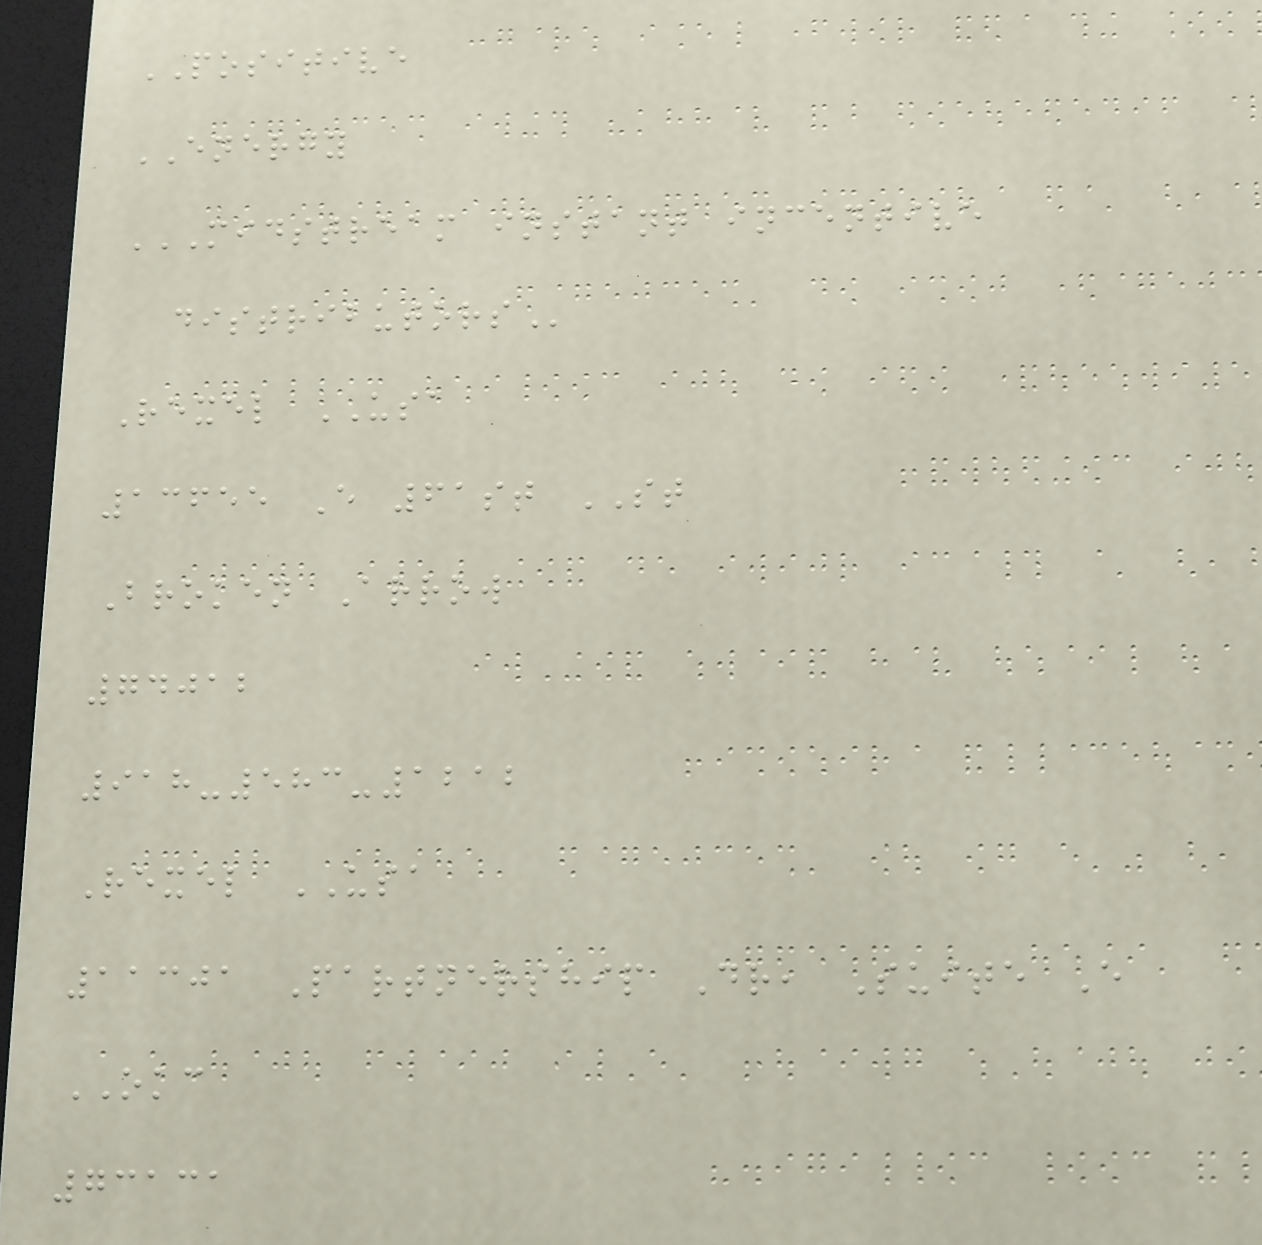POSITIVE
ENERGY
MIDSTREAM INSTANT INCENTIVE
DISTRIBUTORS
Rexel USA
13655 E 61st ST
Broken Arrow
74012
918-583-1212
Rexel USA
11301 Partnership Dr, Suite E
OKC
73131
